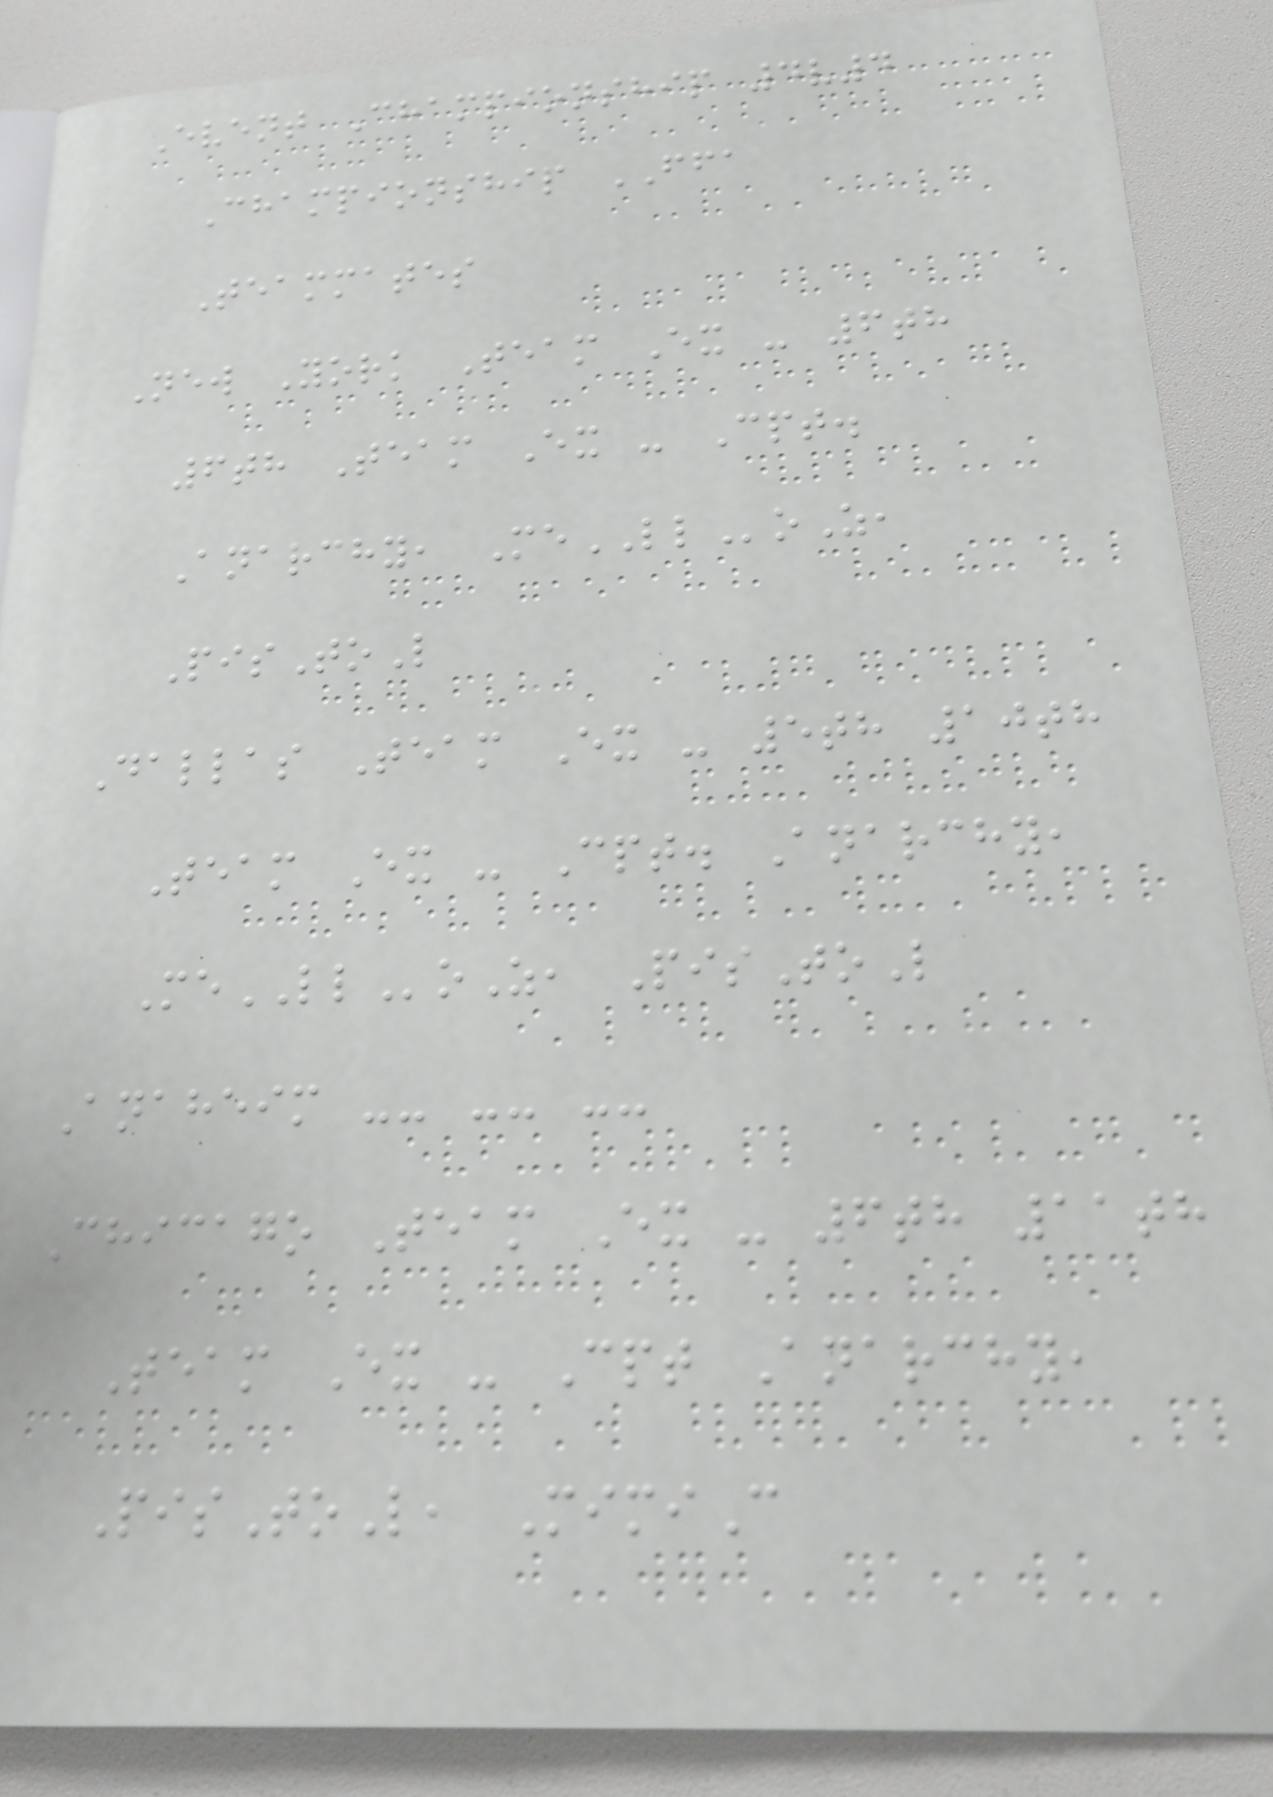Event Championship 4v4
Championship FFA
Teammates
New York Team Ex - 6th
6th Team Ex - Cpt.
Anarchy, MeLLoZ,
PisToL
Dallas Team Ex - 5th 10th
Team Ex - Cpt. Anarchy,
MeLLoZ, PisToL
Anaheim -- -- --
Chicago Team Ex - 6th 11th
Team Ex - Cpt Anarchy,
PisToL, MimiC
